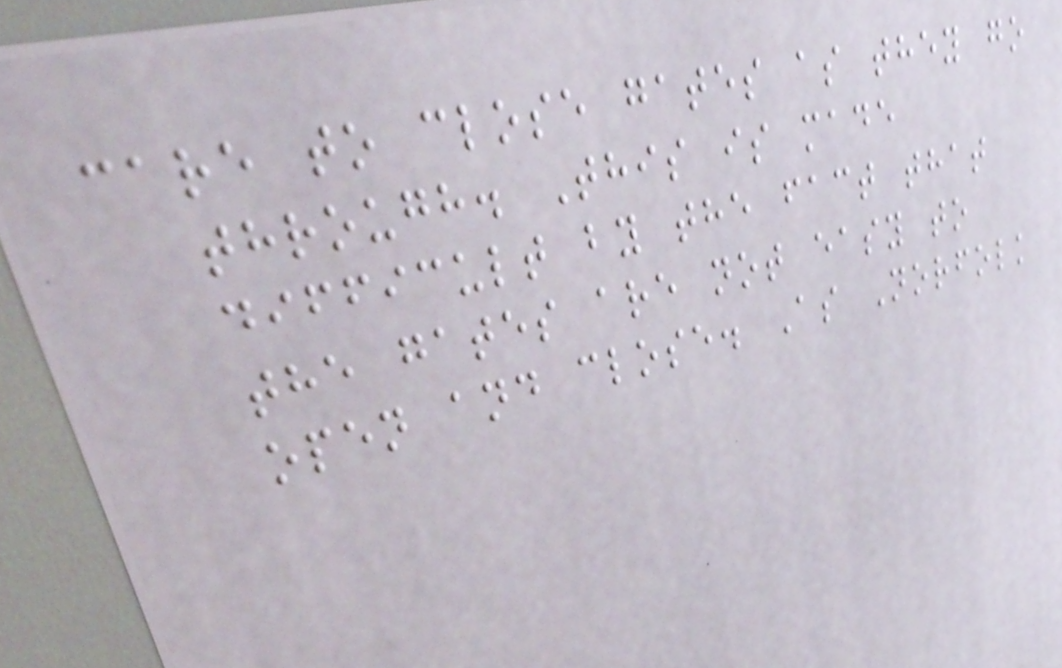care to close gates as they go
through. This is made
difficult by the fact that
the gates are not easy to
open and close. As Norfolk
